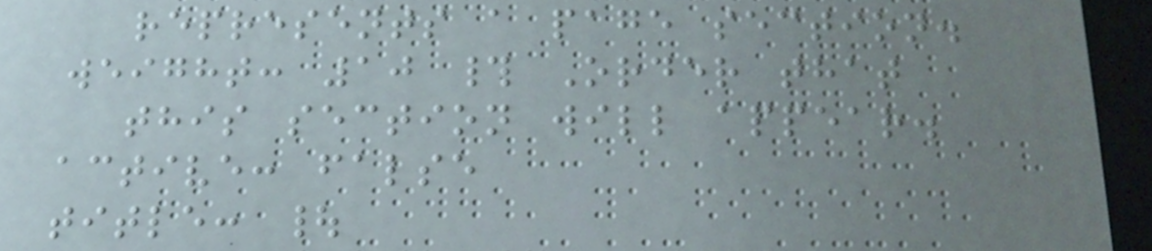represents a page section.
weight: 10 # Order that
this section will appear.
active: false
title: |
